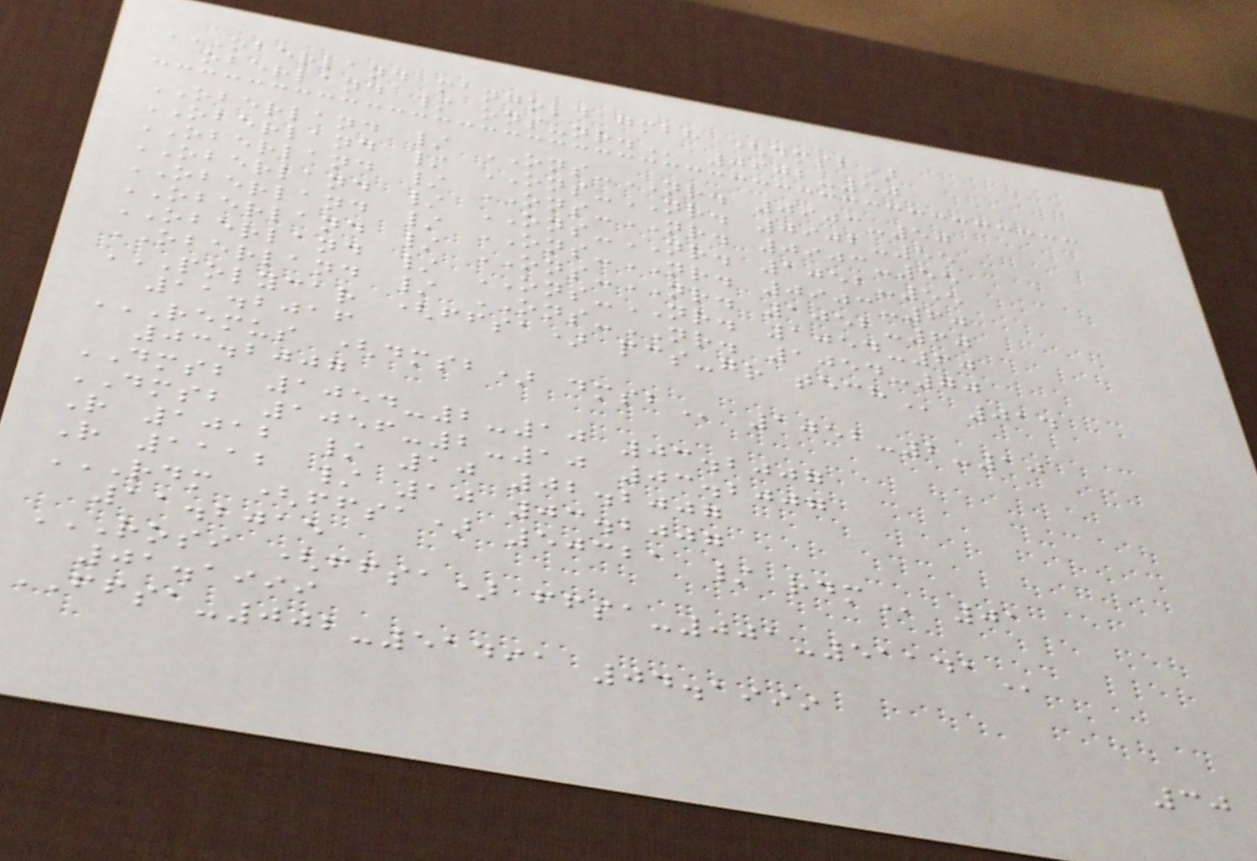OBERLAND MANGOLD GMBH (DMSB)
OBERLAND / ONS-NR. 0902-50
OBERLAND / ONS-NR. 0903-50
OBERLAND / ONS-NR. 0902-55
OBERLAND / ONS-NR. 0903-55
OBERLAND / ONS-NR. 1052-55
OBERLAND / ONS-NR. 0903-60
OBERLAND / ONS-NR. 1052-60
OBERLAND / ONS-NR. 1054-60
OBERLAND / ONS-NR. 1054-70
POLYCAR (FFSA) PCS-GR TECH 014
11.2016
REMUS (DMSB) DMSB 1052-2-10
03.2007
DMSB 1054-2-10 03.2007
DMSB 1056-2-10 03.2007
R 1012 / 10 02.2007
R 1112 / 10 03.2007
RDM (FFSA) 50321 / RDM 01
11.2015
ROSI (FFSA) FFSA-001-51141
01.1999
FFSA-002-51491 04.1999
30
